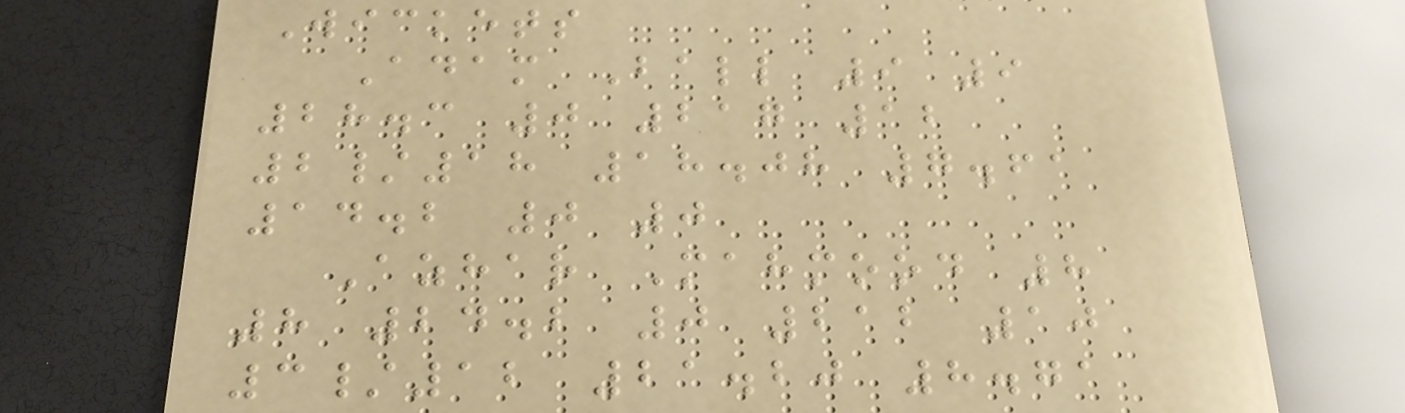Wickets
Adam Ball 9 9
28.3 0 217 12
2/18 18.08 7.61
14.2 0 0
Azhar Mahmood 8
8 24.2 0 212 10
3/12 21.20 8.71
